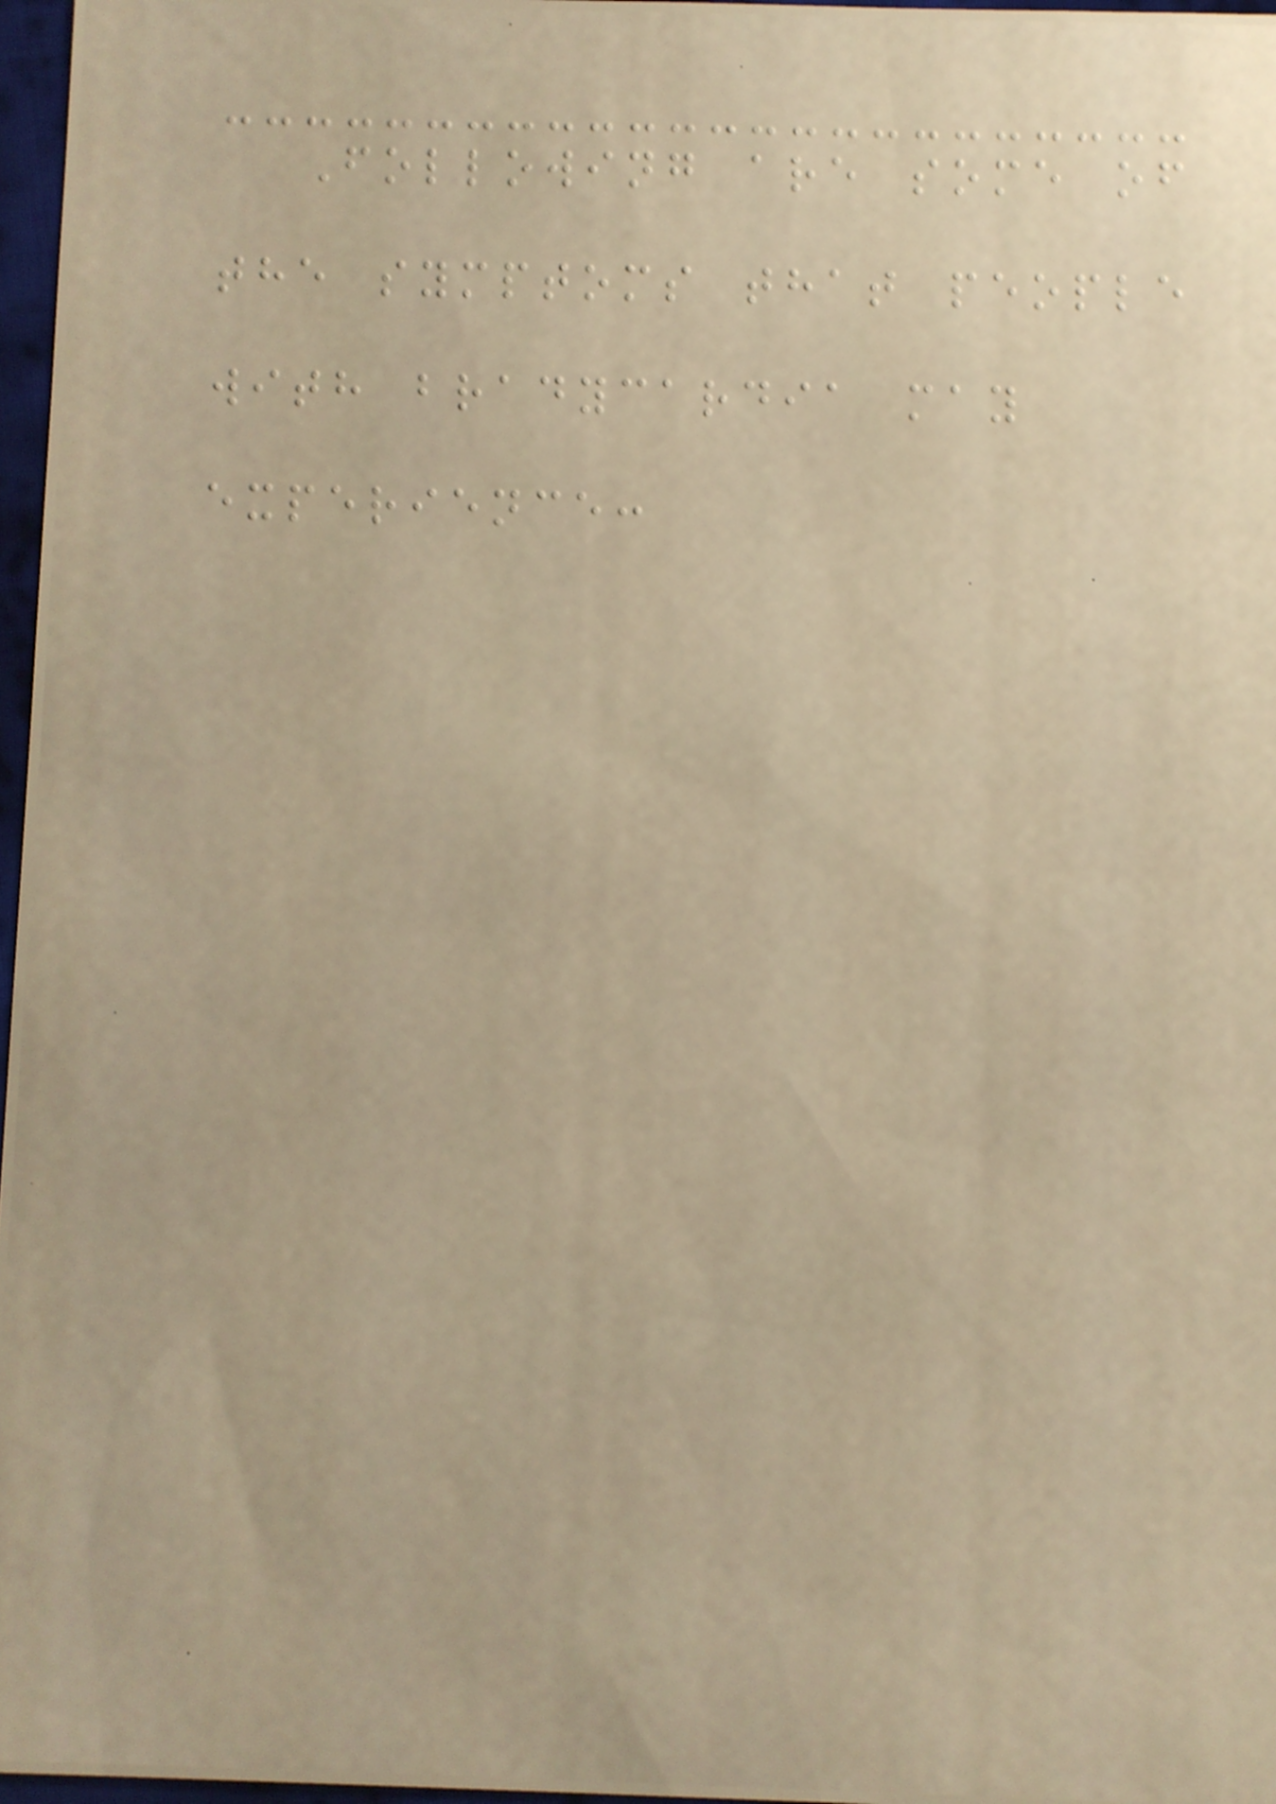Following are some of
the symptoms that people
with bradycardia may
experience:
